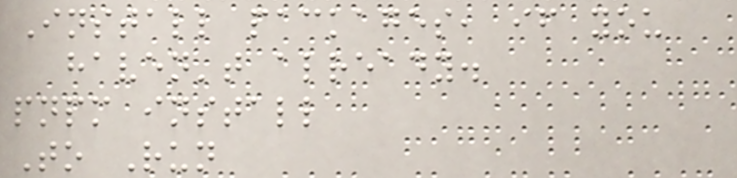Install packages, if you
haven't already.
pnpm install
To Run
